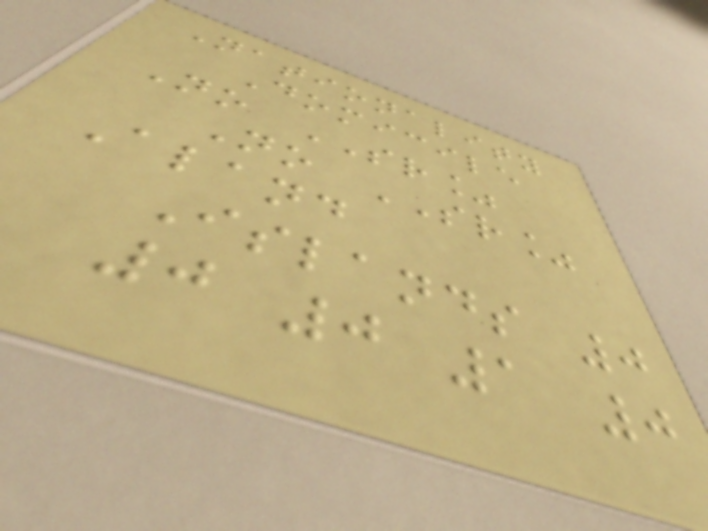Nationality
Domicile
No SR%
No SR%
Aland
Islands 0
0 0 1 0
